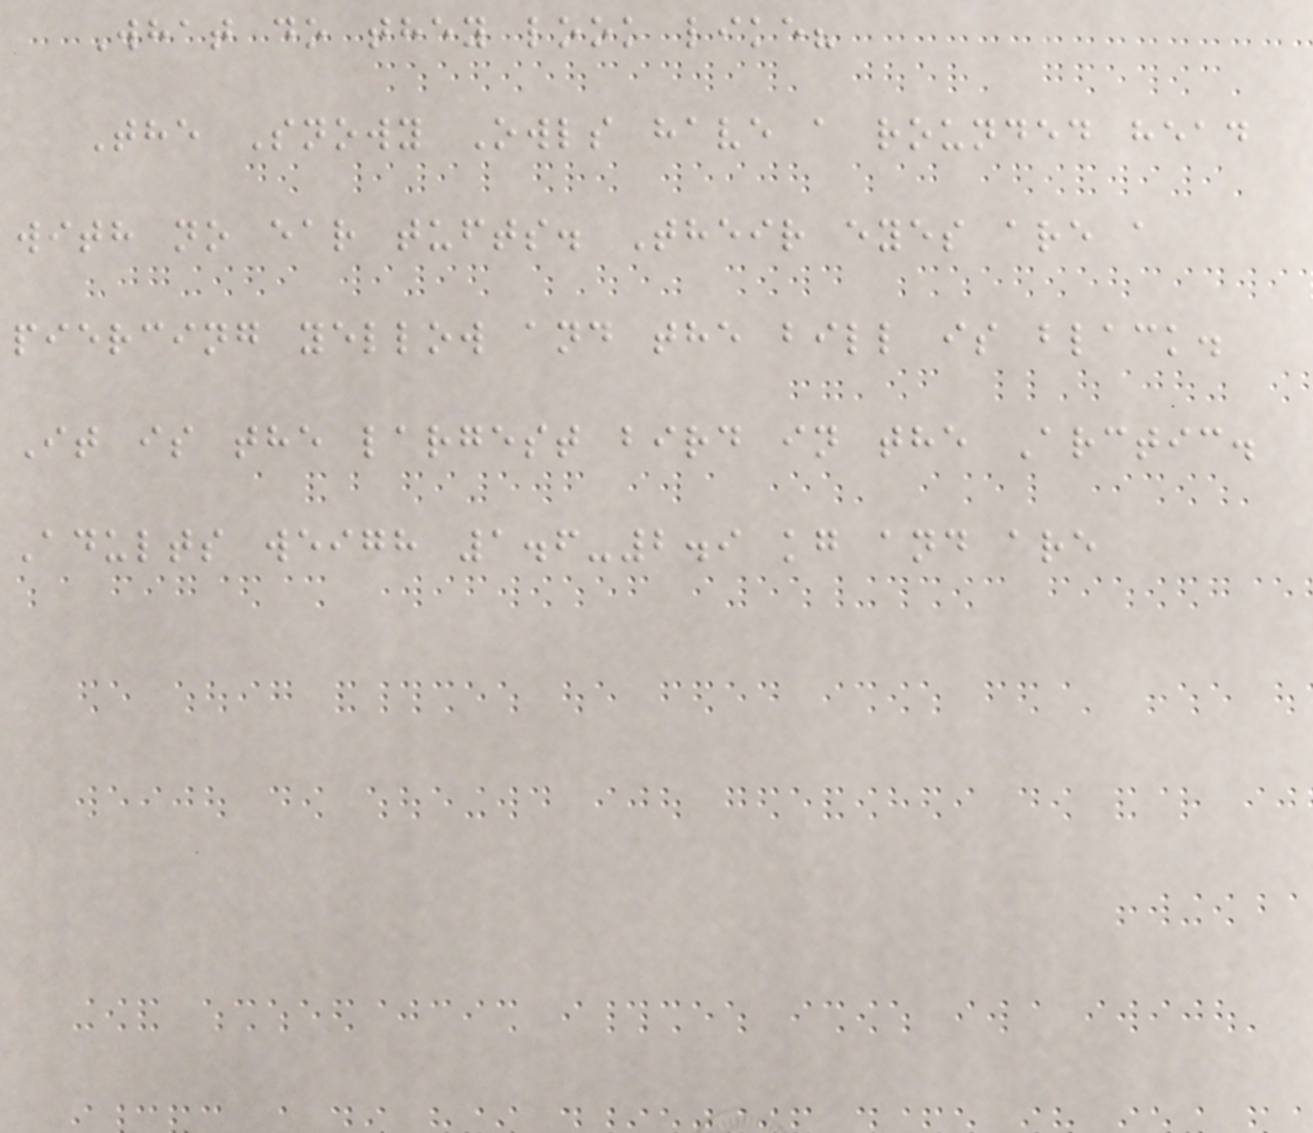What do they look like?
The Snowy Owls have a rounded head
with no ear tufts. Their eyes are a
piercing yellow and the bill is black.
It is the largest bird in the Arctic.
Adults weigh 1.6-2.9 kg and are
